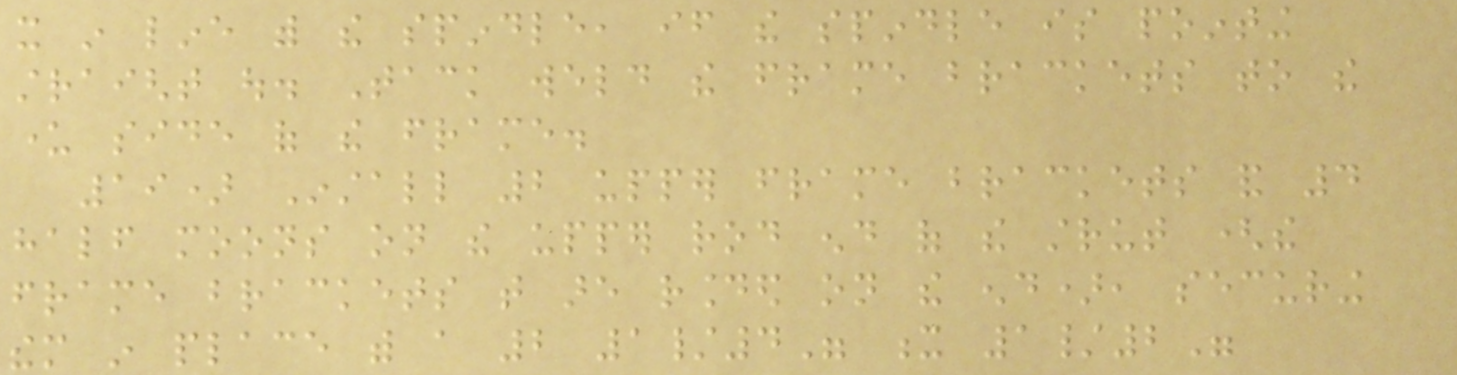it in line with the spindle, if the spindle is pointing
straight out. Tack weld the frame brackets to the
under side of the frame.
19) Install 2 upper frame brackets and 4
half moons on the upper rod end of the strut (the
frame brackets that are rounded on the end), securing
them in place with a 2 1/4" x 1/2"
